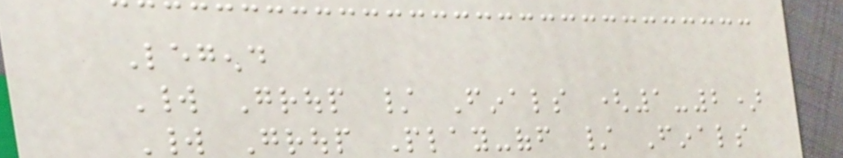Legend
World Group / Finals (1-2)
World Group Play-off / Finals
